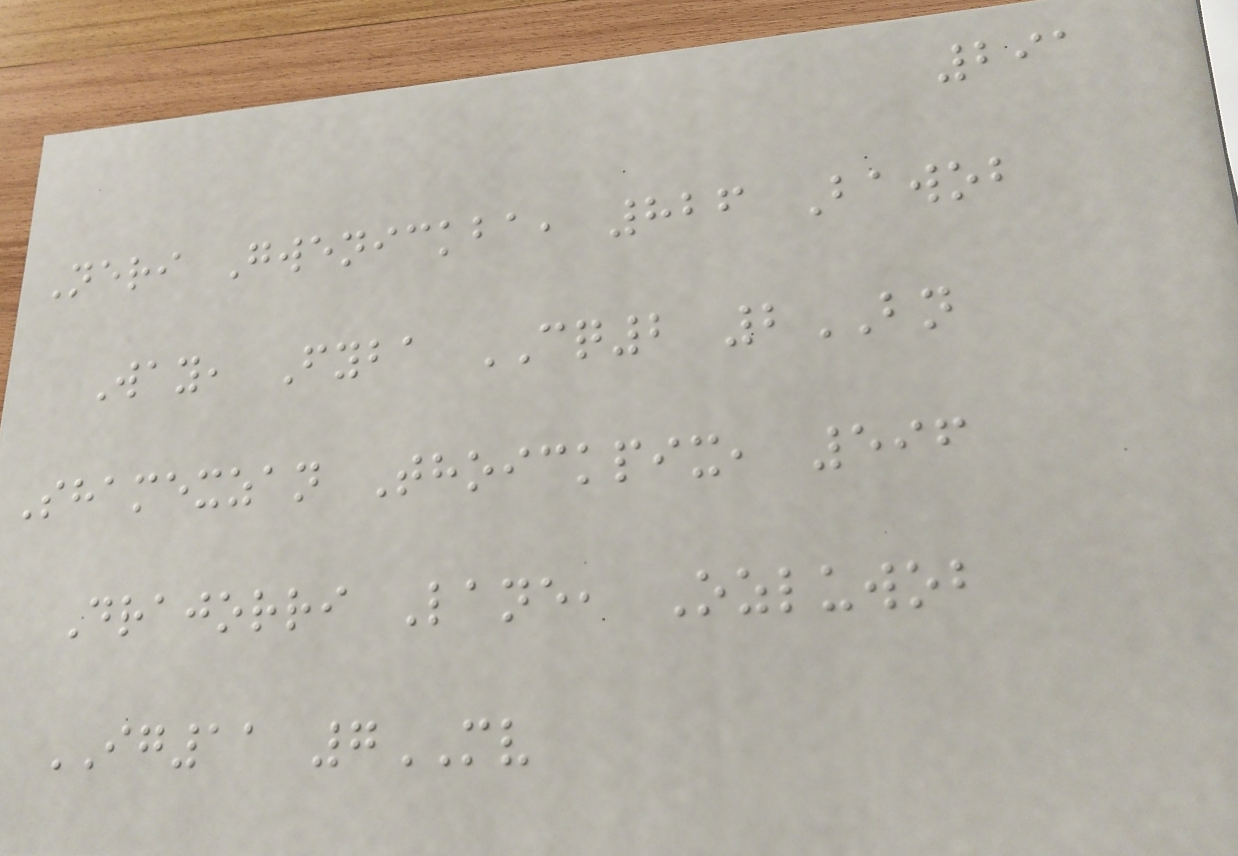291
Neri Gwenickba, 826 Bawob
Way, Fyba CQ2 2BN
Shamexzan Thoickpix, 596
Drajorri Lane, Ozluwob
IG11 7MV
